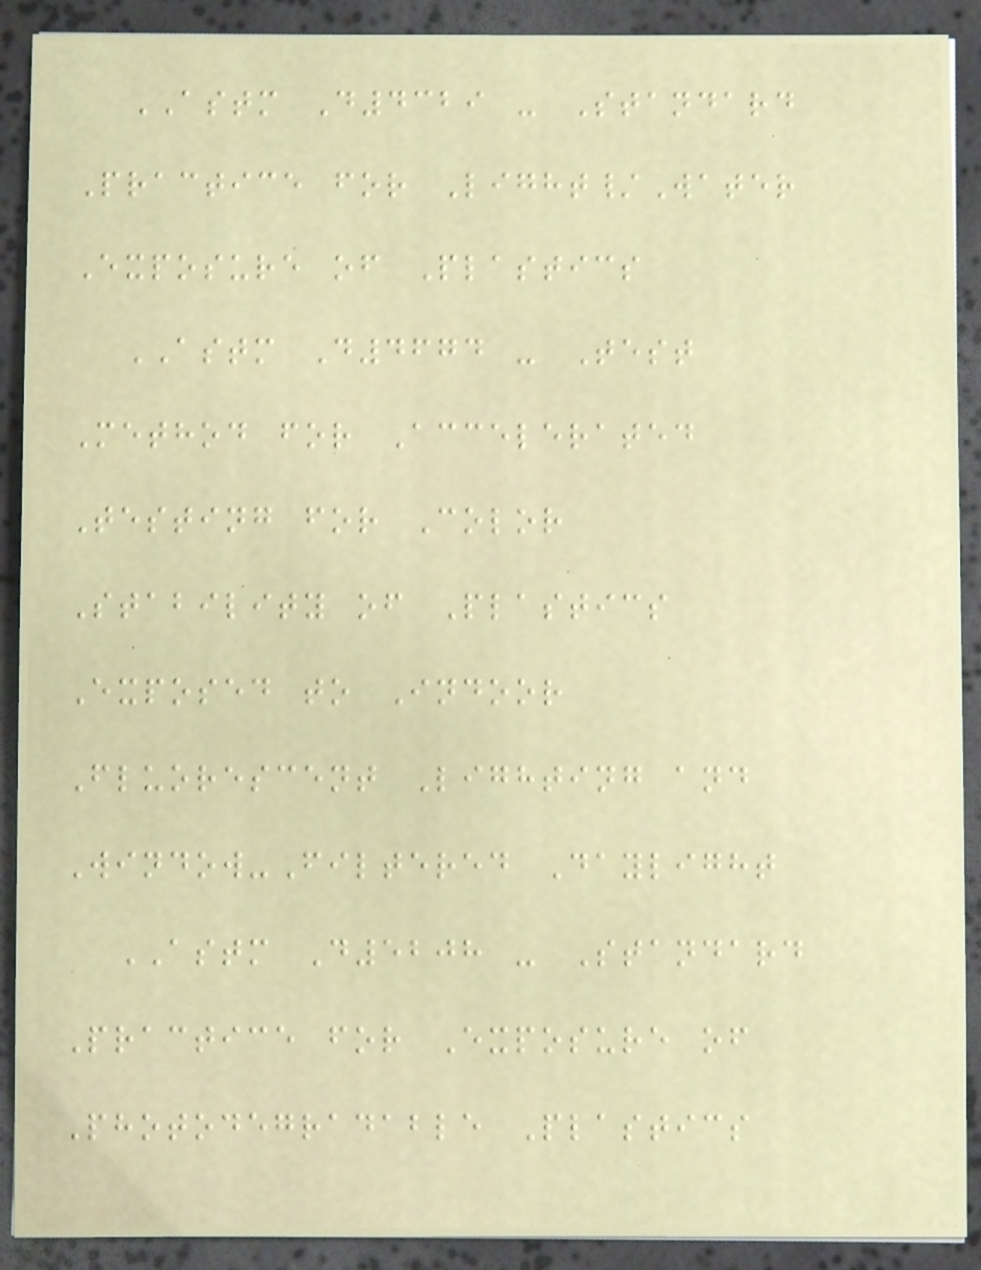ASTM D4329 - Standard
Practice for Light/Water
Exposure of Plastics
ASTM D4674 - Test
Method for Accelerated
Testing for Color
Stability of Plastics
Exposed to Indoor
Fluorescent Lighting and
Window-Filtered Daylight
ASTM D5208 - Standard
Practice for Exposure of
Photodegradable Plastics
